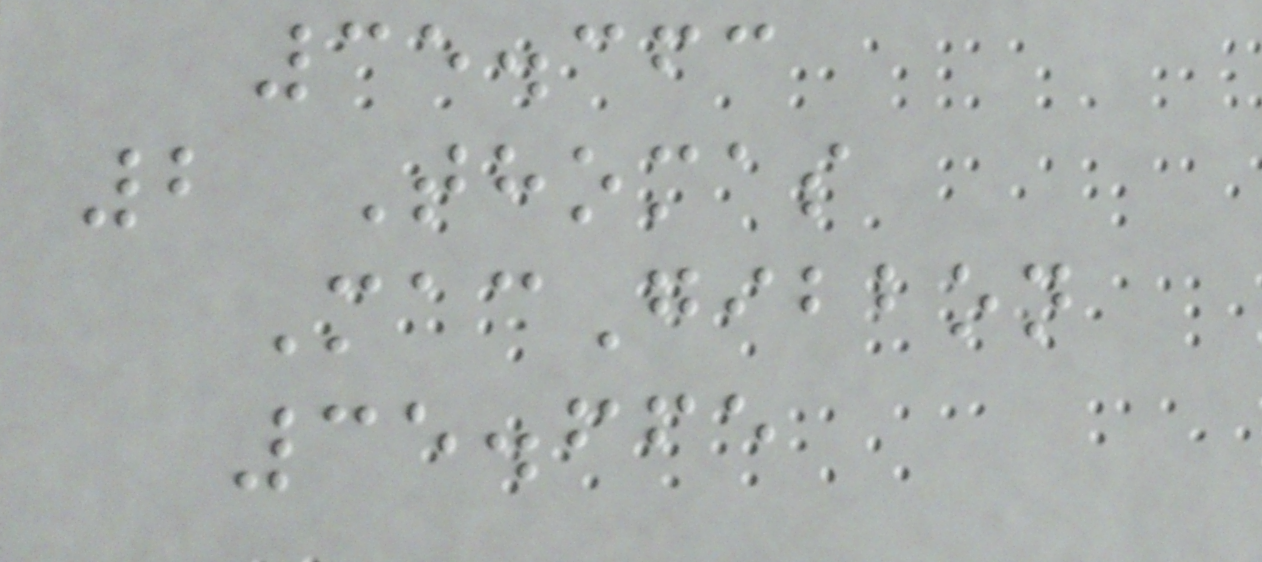35.363
2 Thomas
MacGibbon
35.665
